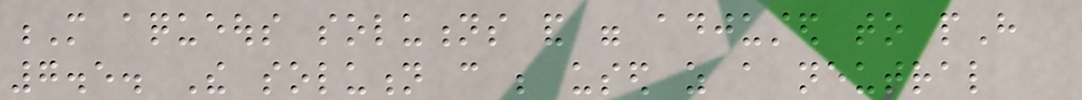M aqueous solutions and were adjusted to pH
7.5. The solution can be used as a neutral
